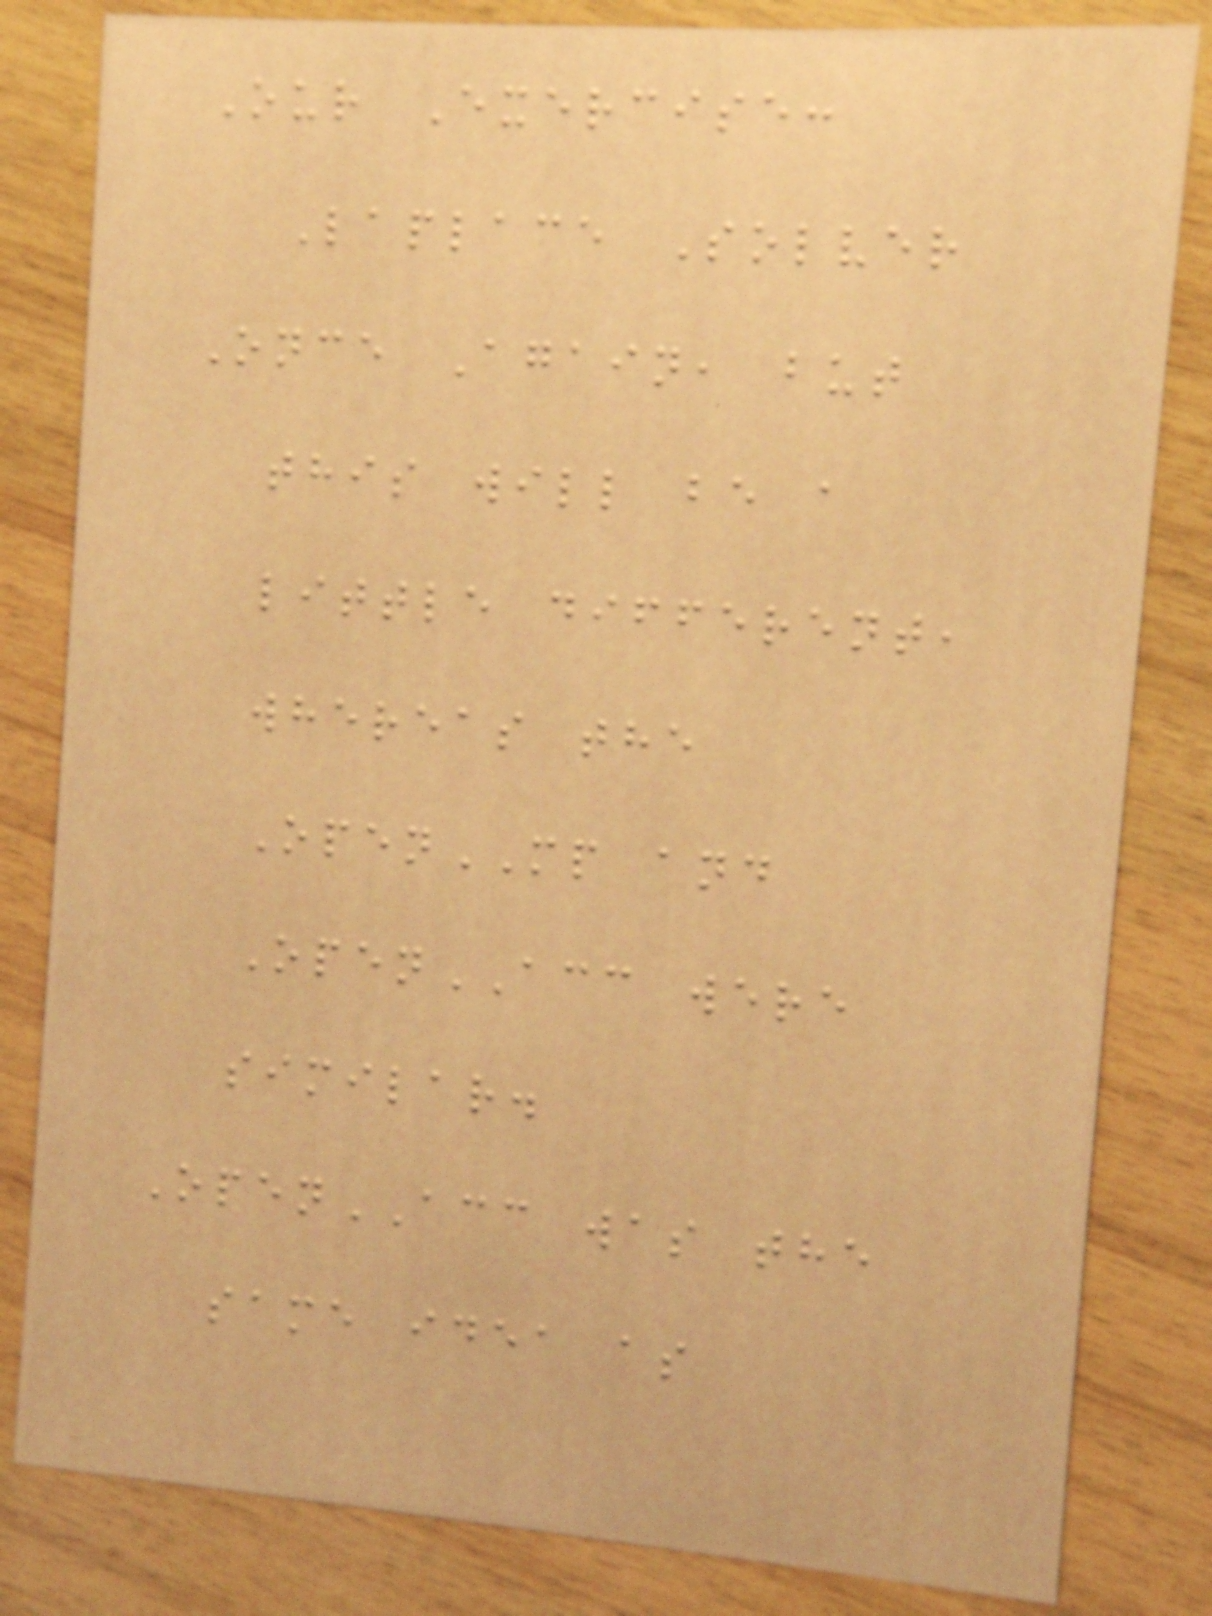Our Exercise:
Laplace Solver
Once Again, but
this will be a
little different,
whereas the
OpenMP and
OpenACC were
similar.
OpenACC was the
same idea as
